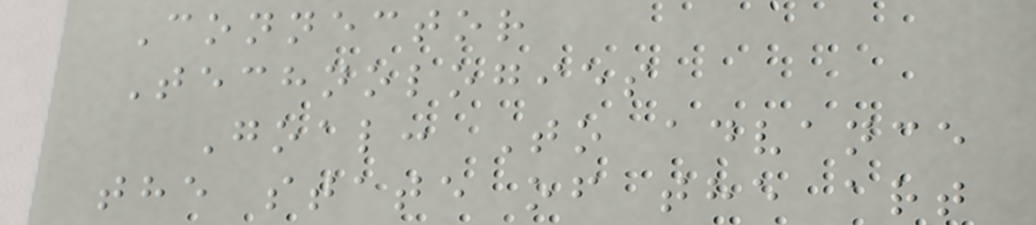Connector
Technologies
Goal: To advance
the state of the art
